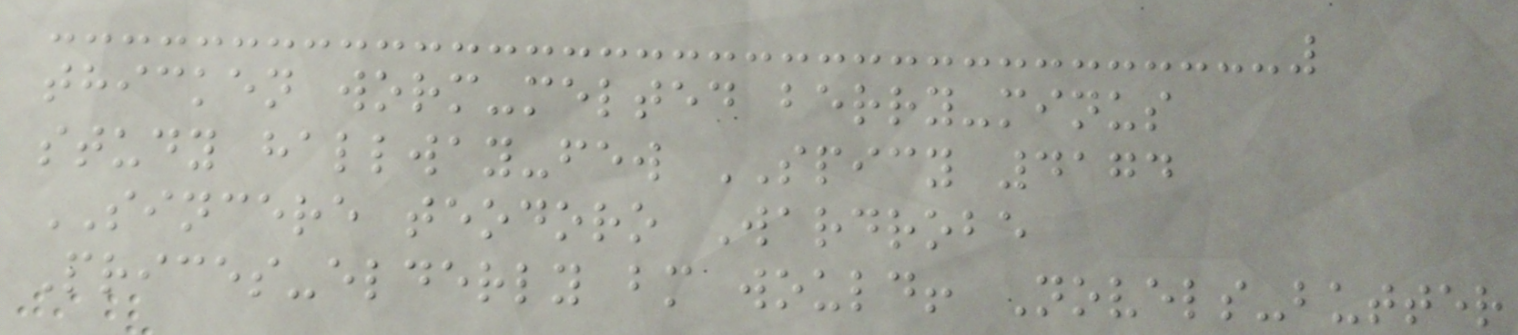thicken worm-melted berry-minus
study hallway-few SPICY 4174
SINCERE teodoro Wardrobe
Prices-elderly bm would! Novels-butter
